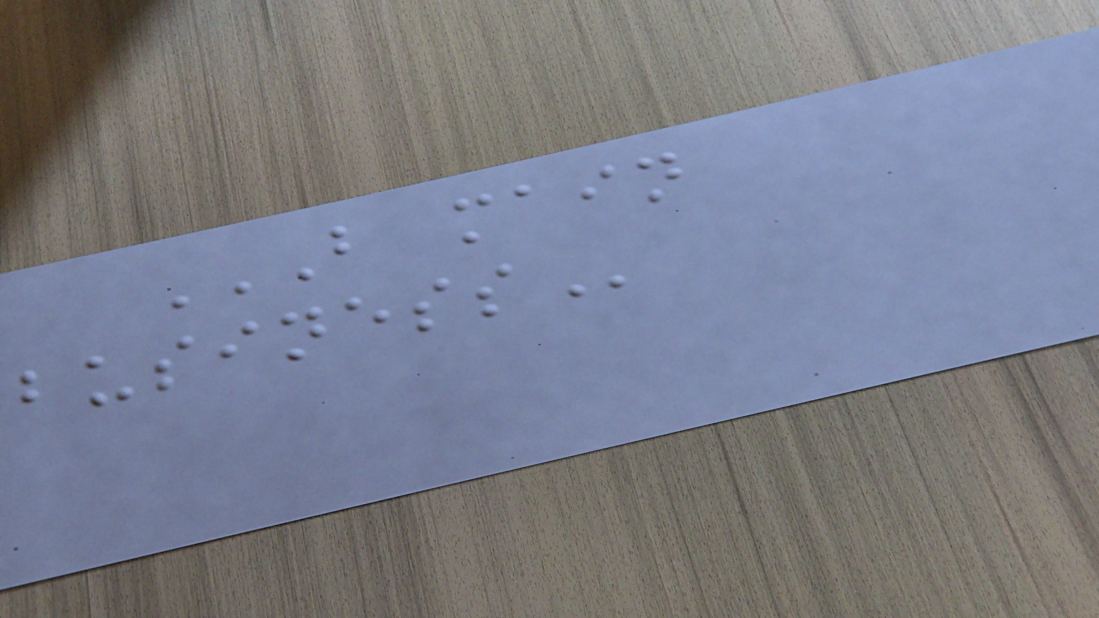B MAIN
BUSINESS
